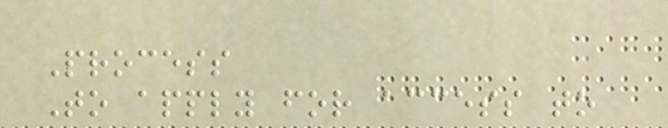Process
To apply for access to
